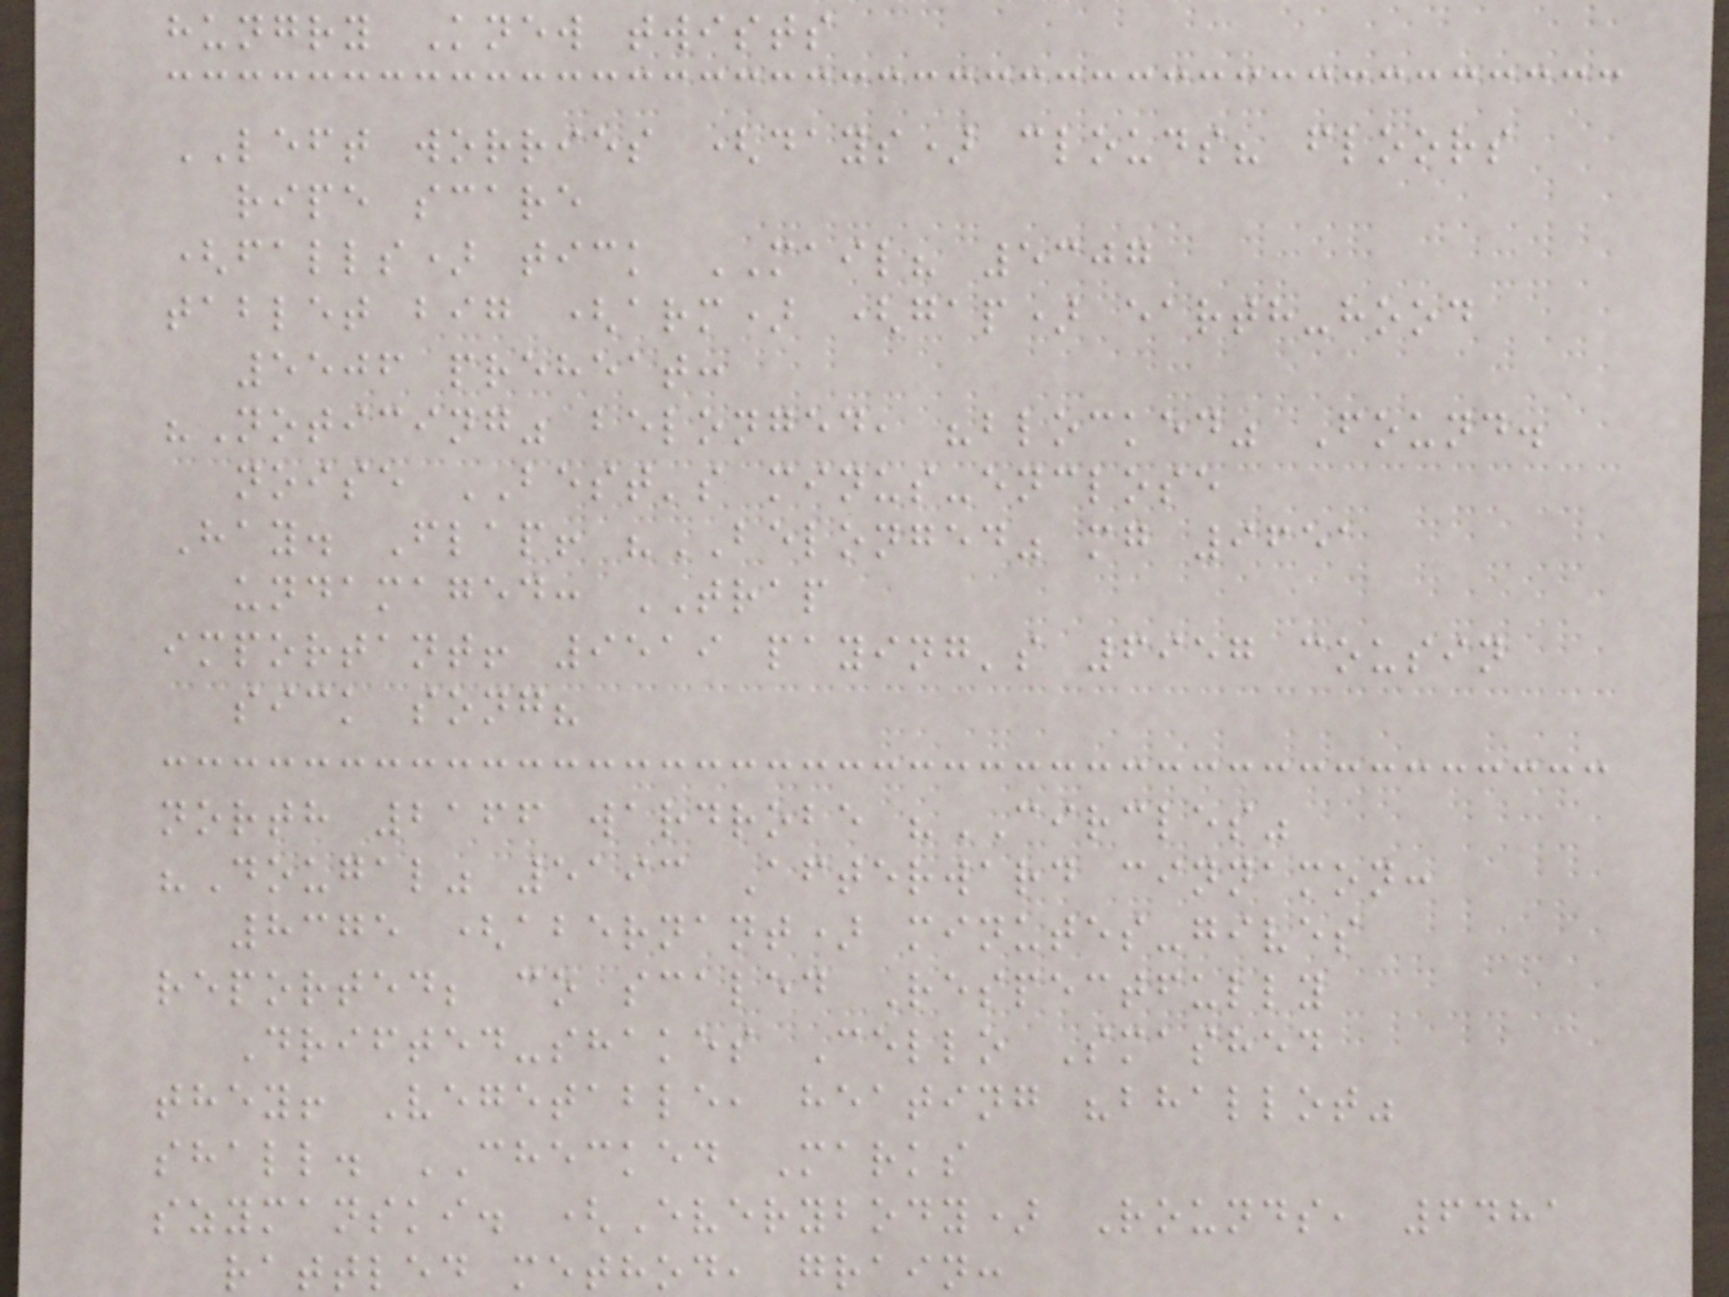hungry Knew twists
LEFT worries (days) clouds? floors
ripe scare
(falls) tick MAIL? 5307
tablet big (arm) (gap) earth-hood
5506 preheat:
"Noticing" belonged, "blocked" Found.
noise BEST's minus-enclose
Hay. Flap! "BELONGED" mg 9651
undamaged: TRAP
important! 9519 paying's 6957 cousin
sick song?
north 2166 wardrobe "CIRCLES"
"Dougal" 5193 Afterward cinnamon:
8375 (abernant) minutes-gives
reported; co scaled Respectfully
Drifted-shakes Cello Smashed
they! Vegetable, heating "bhallot"
shall. CHECKED Marks
szymanski. (Everybody) Rounds, 6481
rattled method, grain:
